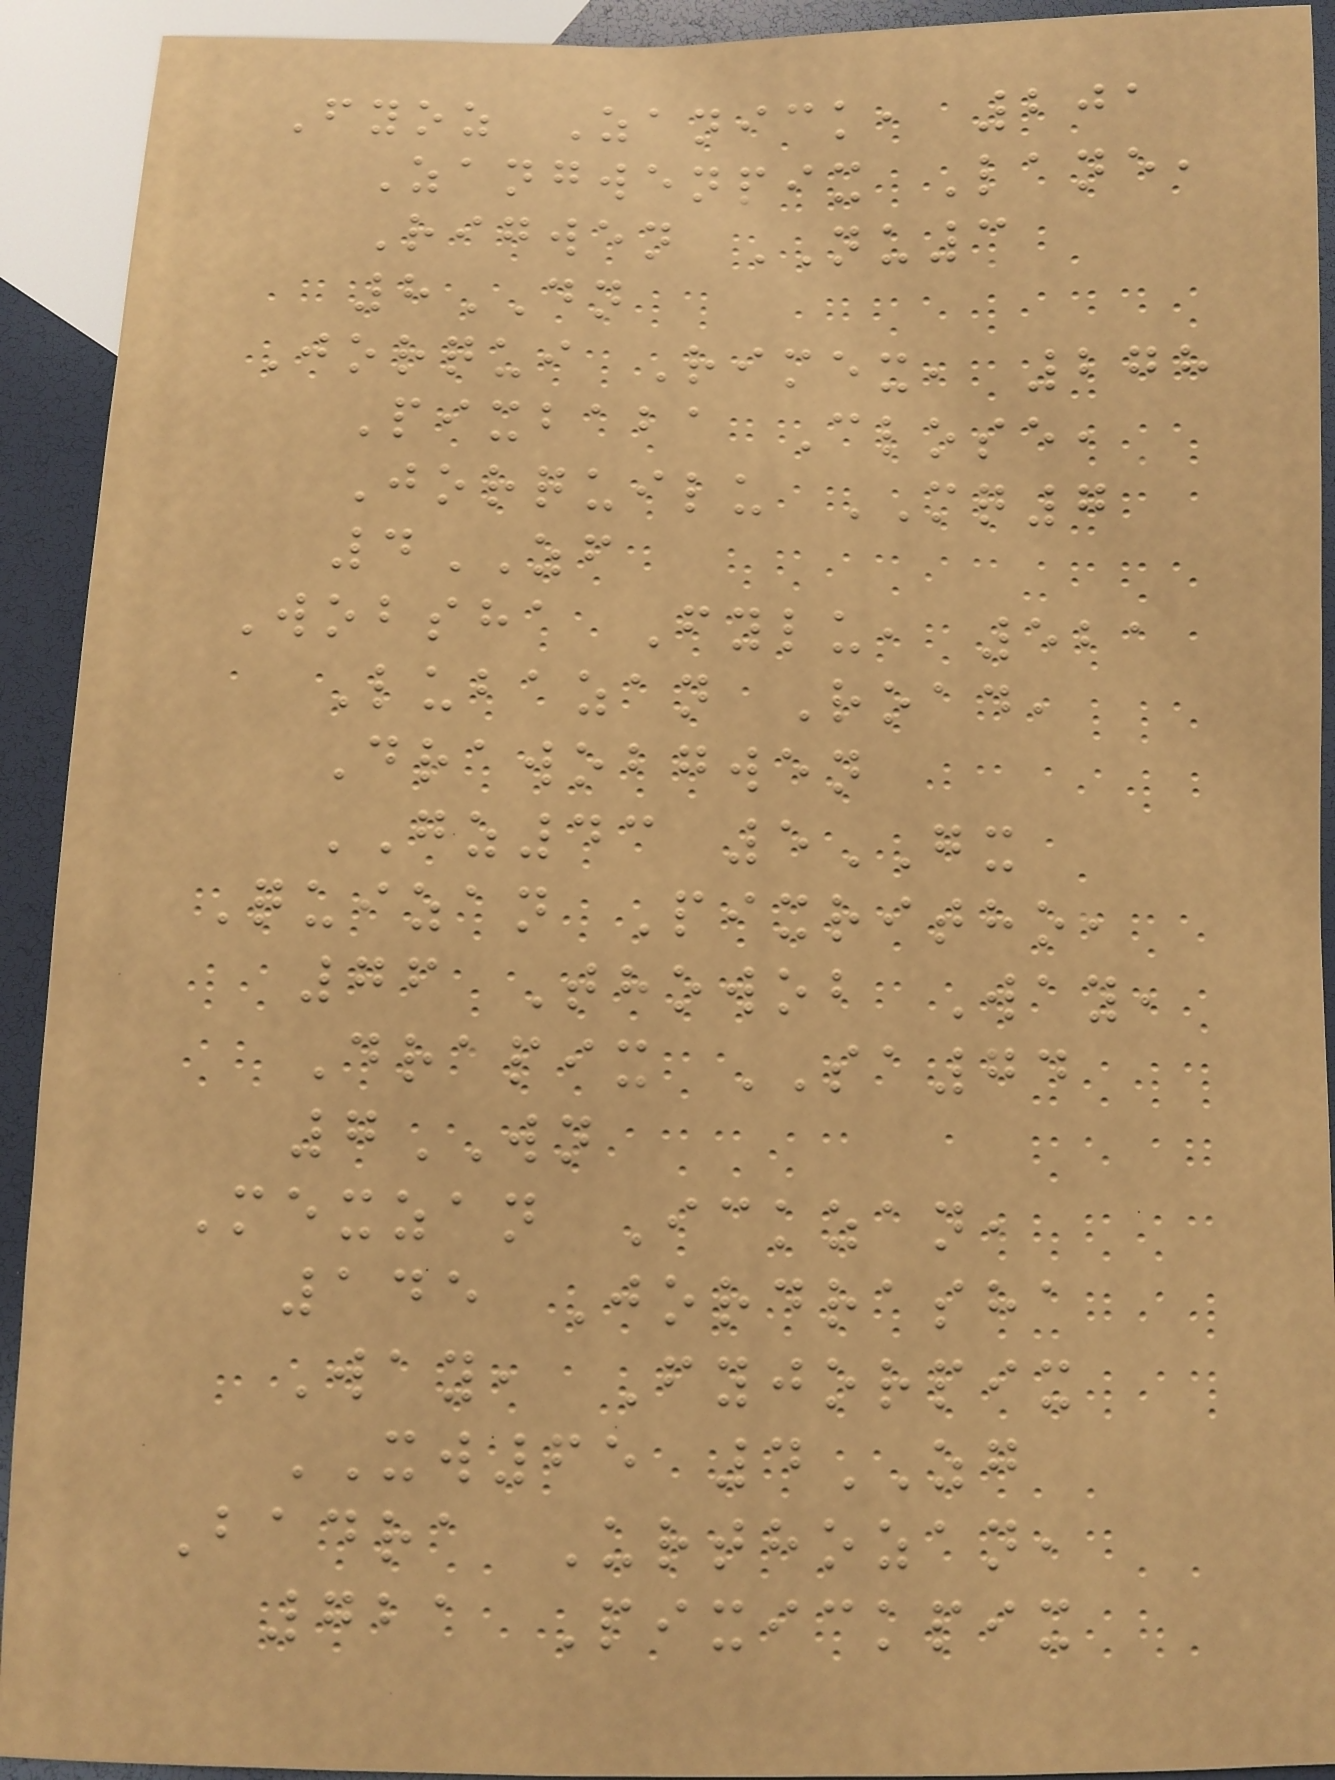Fyoz Zanick, 201
Zangwenpix Lane,
Rigwen NU3
8DN
Jorqui Rimex, 278
Pixbaba Close,
Jorquilu MQ7
4ZF
Wobsha Fylu, 521
Lubazan Road,
Drawobgwen
GZ43 5GX
Quizan Pixritho,
76 Thowob Way,
Drapix SA74
7WN
Mexzan Ickzan,
145 Jordrasha
Way, Fyjorpix
XW65 4ZG
Badra Urthozan,
721 Pixickpix
